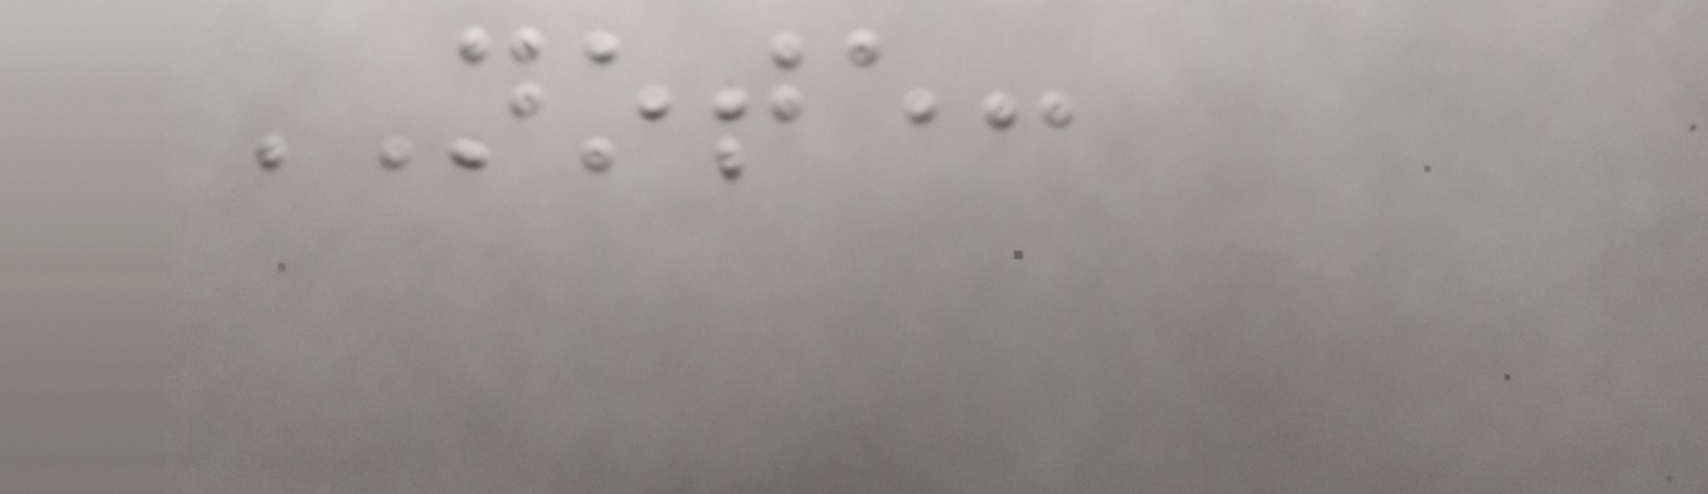NOTE:
